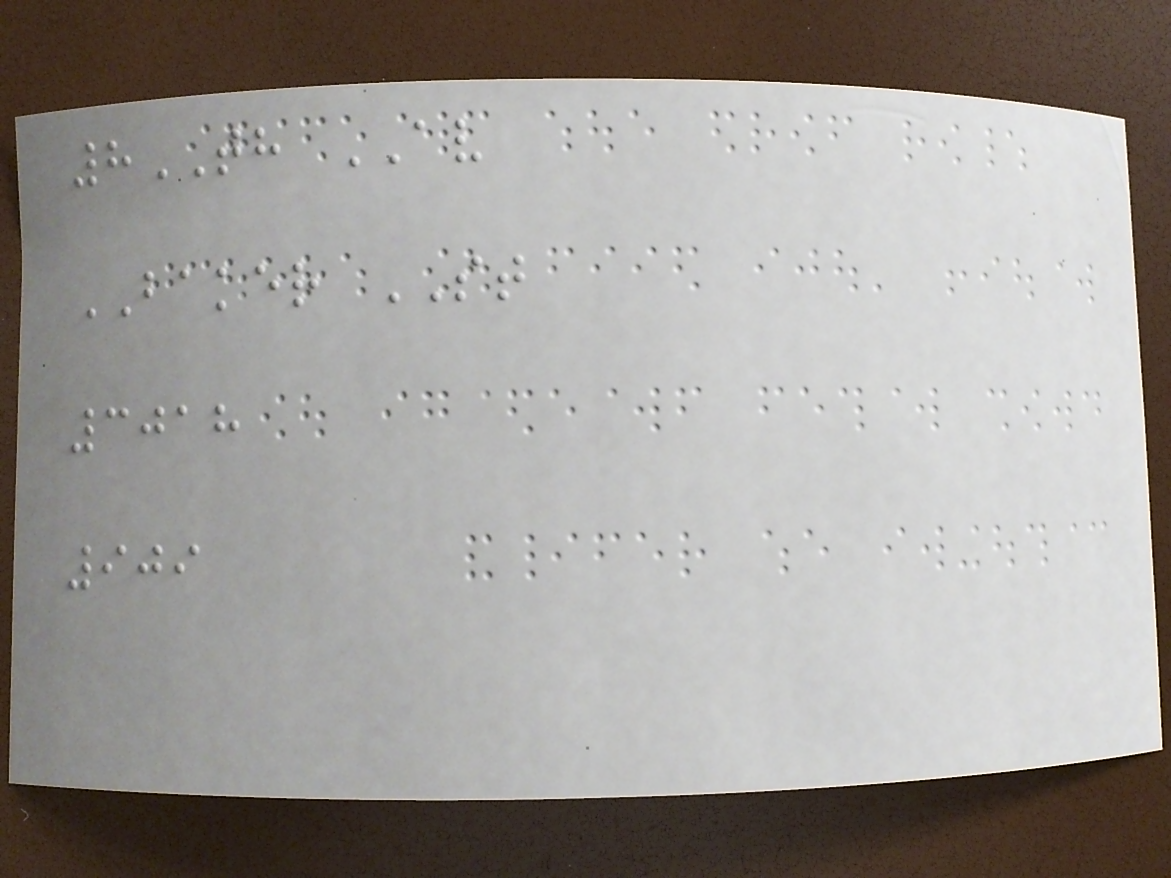8TH AV
BAKER ST
3018
909
